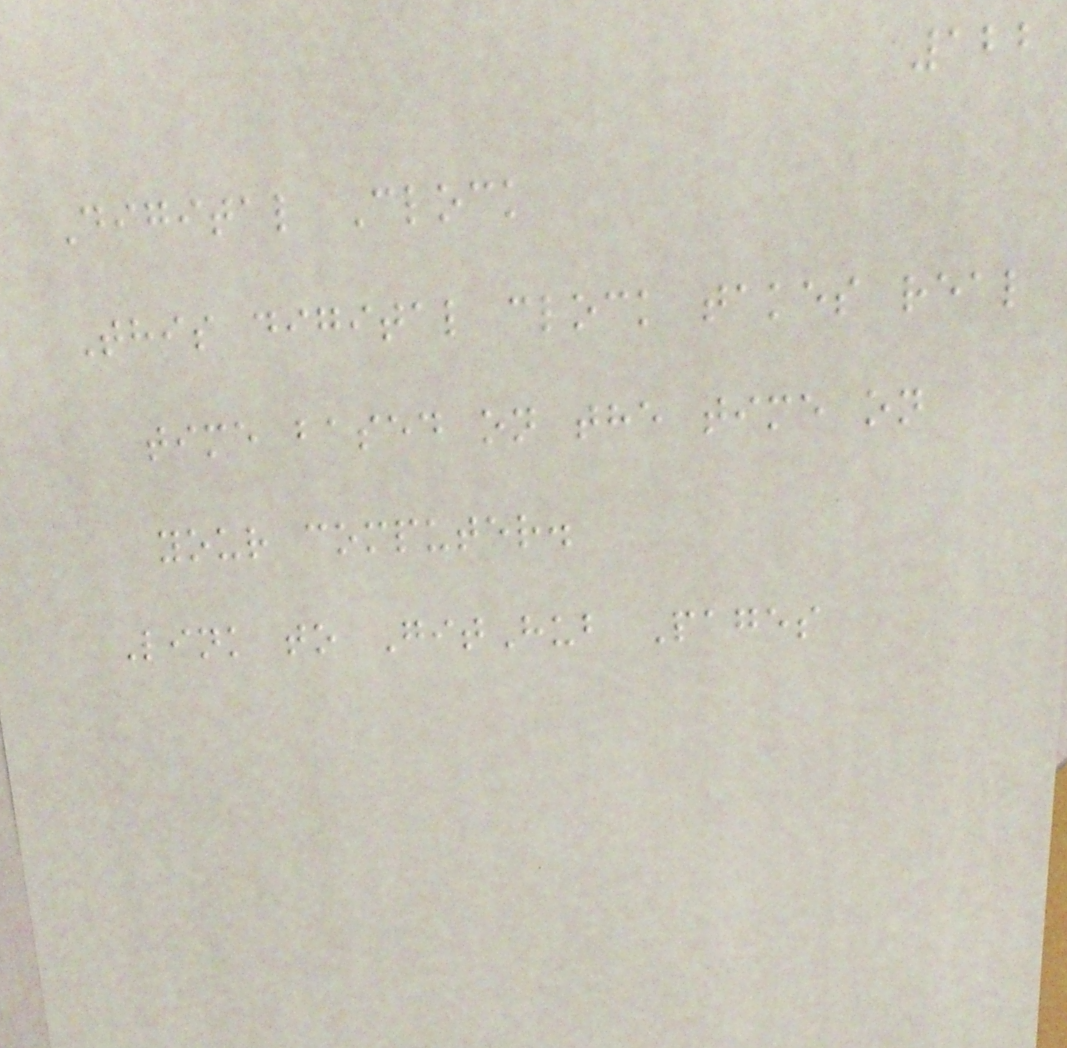122
Digital Clock
This digital clock takes real
time based on the time on
your computer.
Link to GitHub Pages
